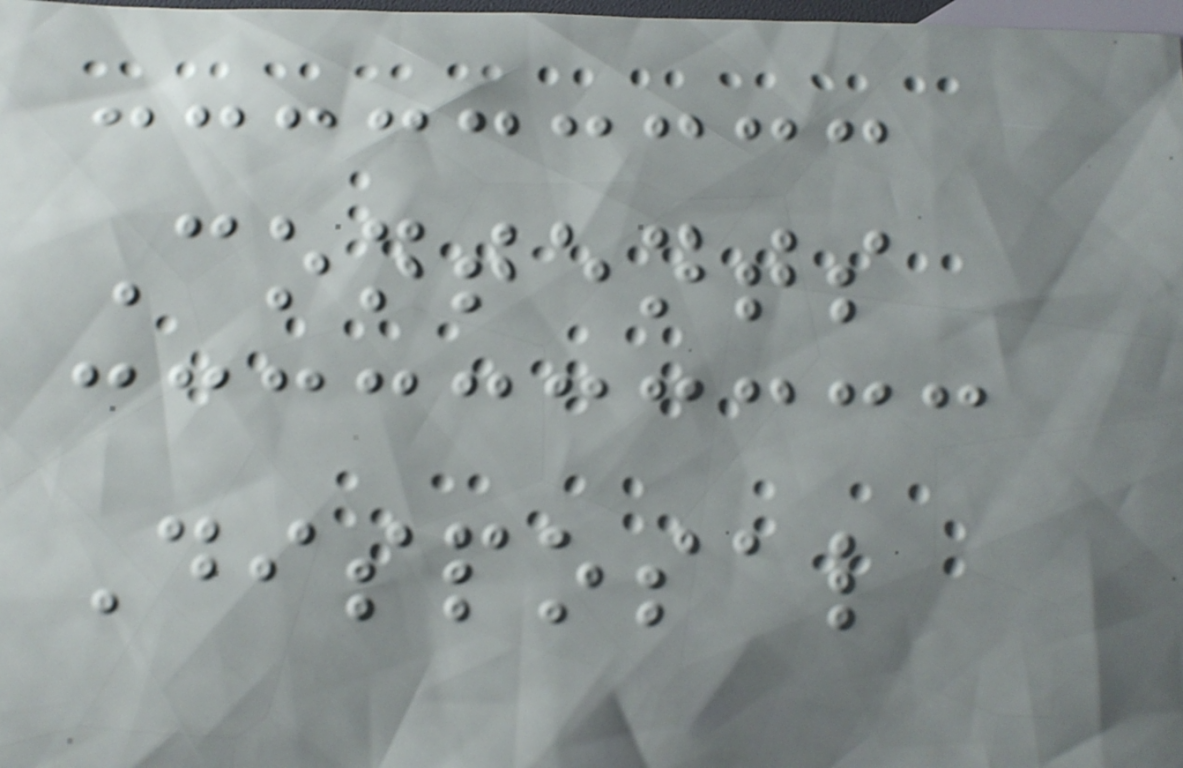Contents
Disposal
